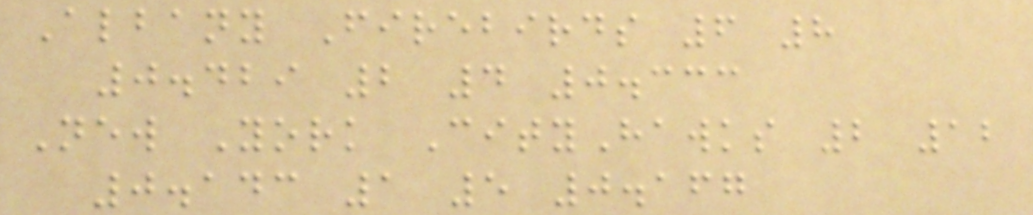Albany Firebirds 6 8
0.429 2 4 0.333
New York CityHawks 2 12
0.143 1 5 0.167
